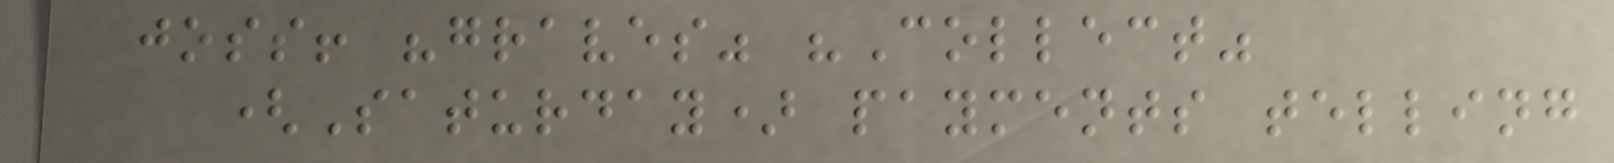joss! "graves" "Collect"
(Saturday) payments telling
